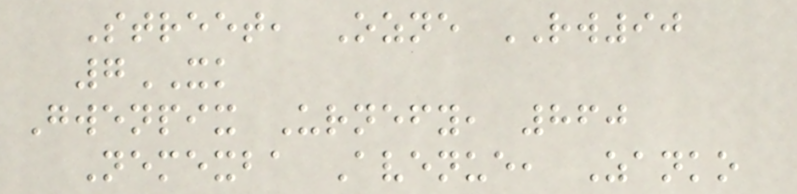Street, Ozne RW90
7XK
Gwenpix Urnefy, 860
Nemexba Avenue, Zanko
